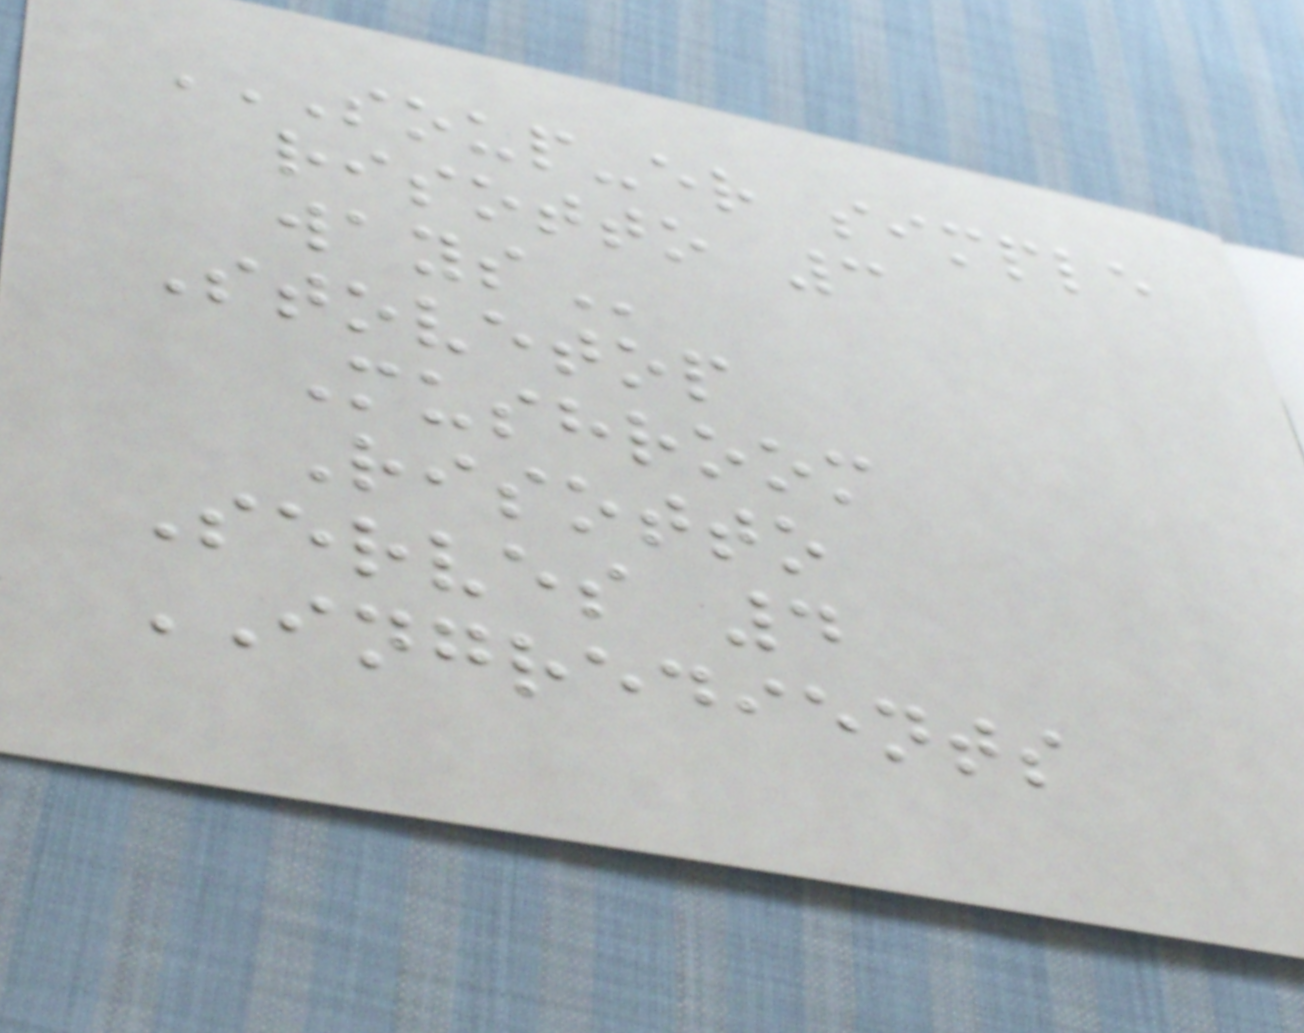SOUP-ER SIMPLE
RISOTTO 3
WAYS
Stovetop
Mushroom
Risotto
Serves 4
INGREDIENTS
